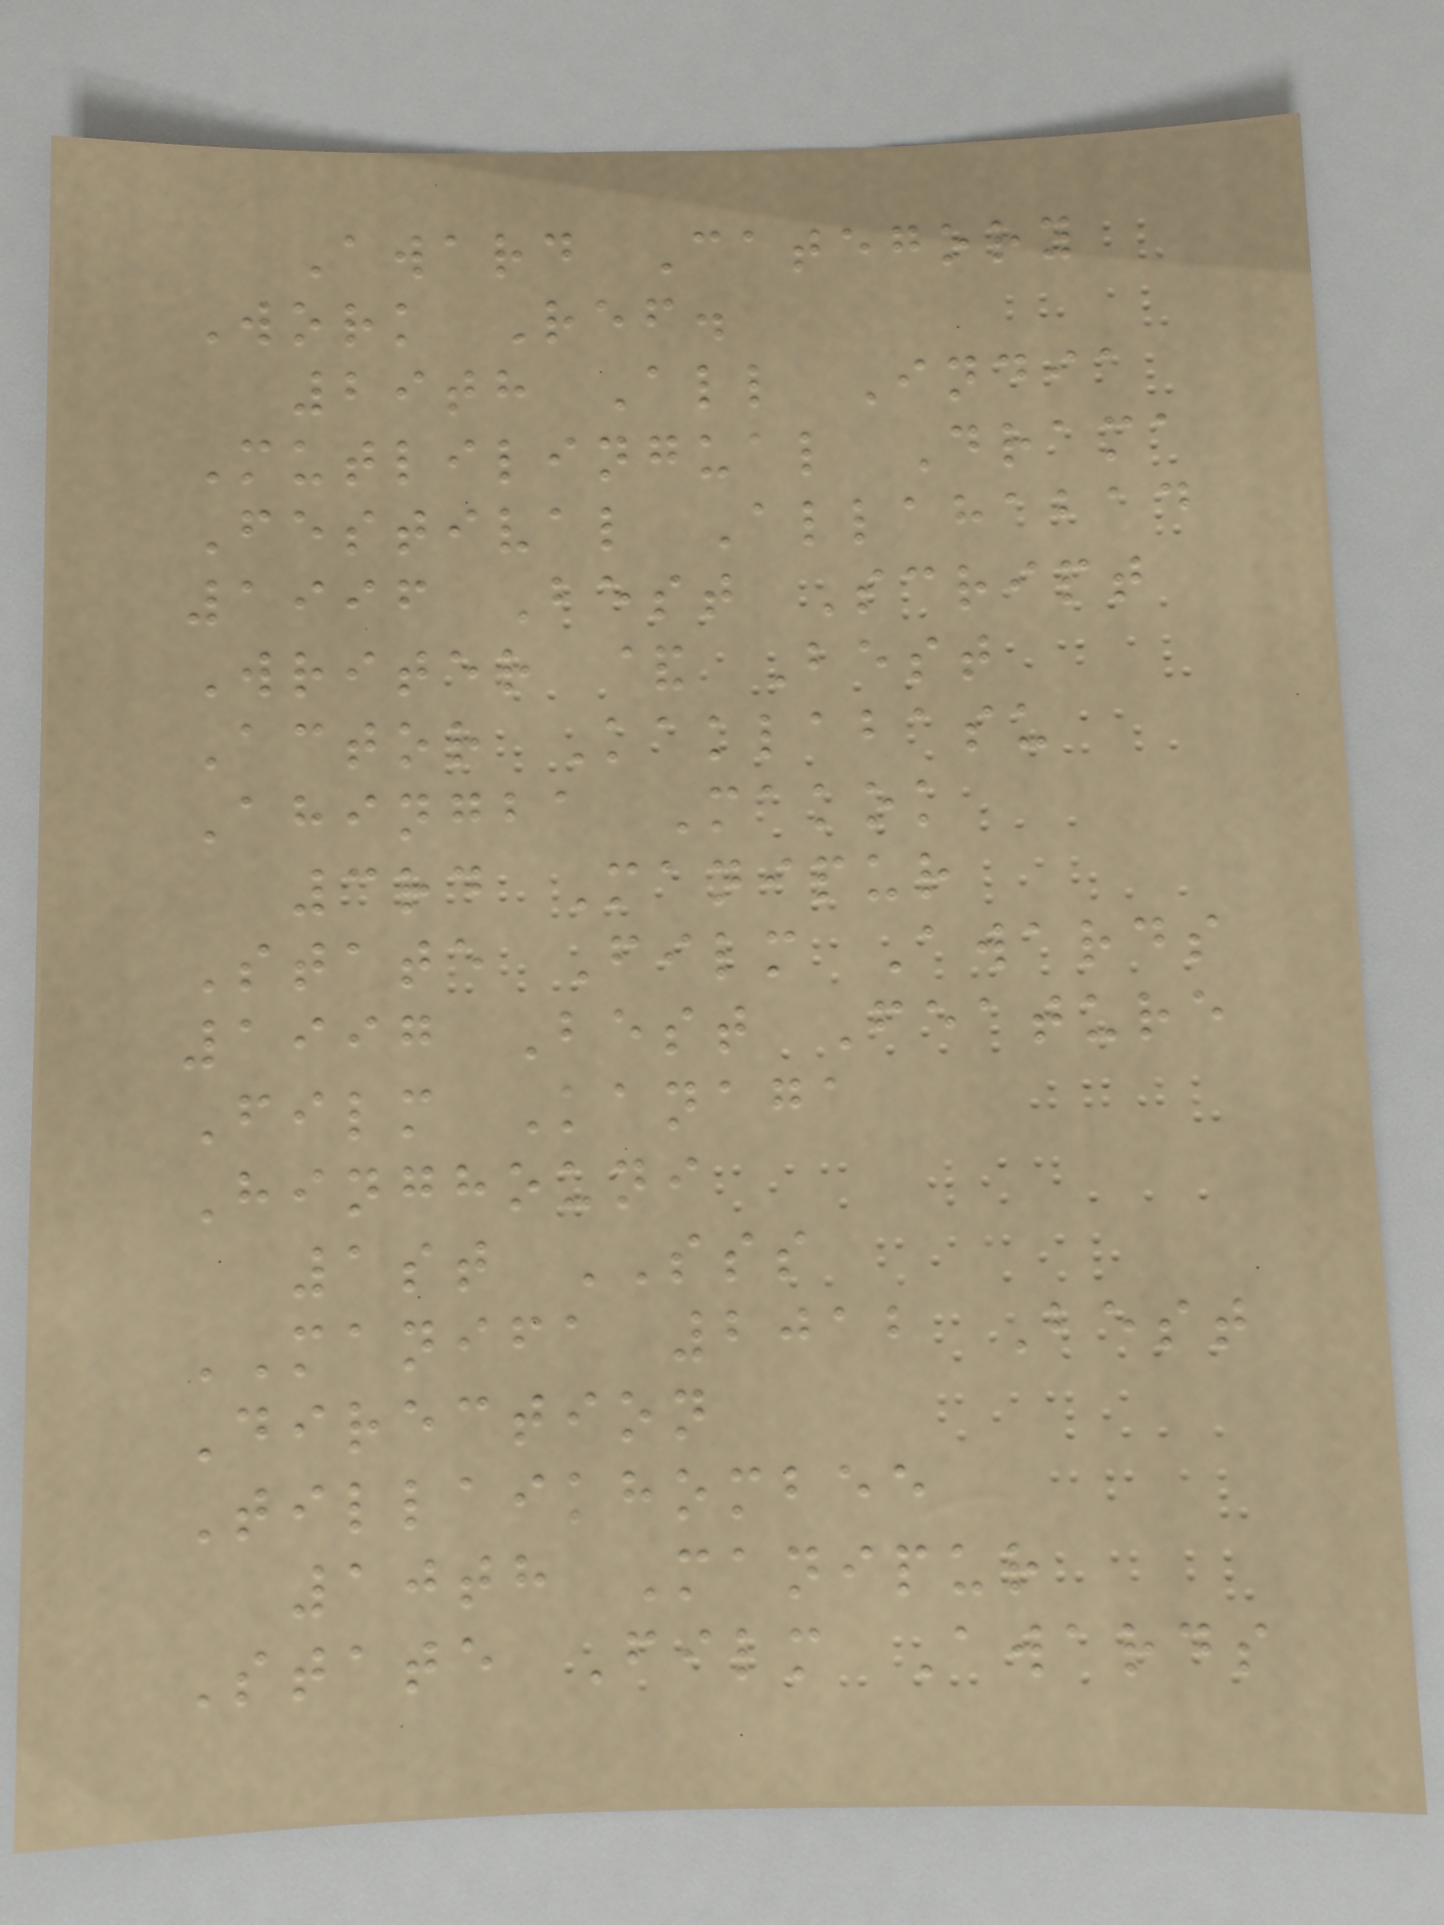Award Category
Work Ref.
29th All India
Mutlilingual Drama
Festival Allahabad
1996 Best Script
Writer & Best
Actor Kaklabasu
Ahingba Makok
3rd Manipur
State Film Awards
1997 Best Feature
Film Kanaga
Hinghouni
1st SSS
MANIFA 2012 Best
Direction
Tillaikhombee
10th Manipur
State Film Awards
